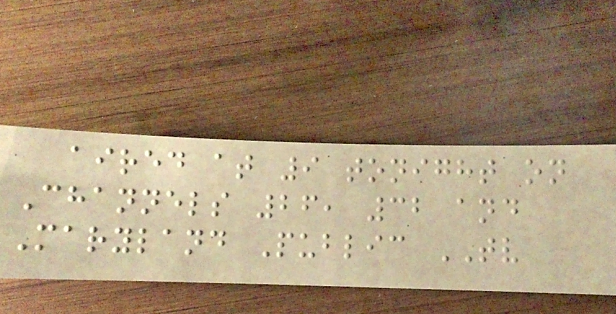aired at 9 tonight on
Channels 26, 32 and
Maryland Public TV
